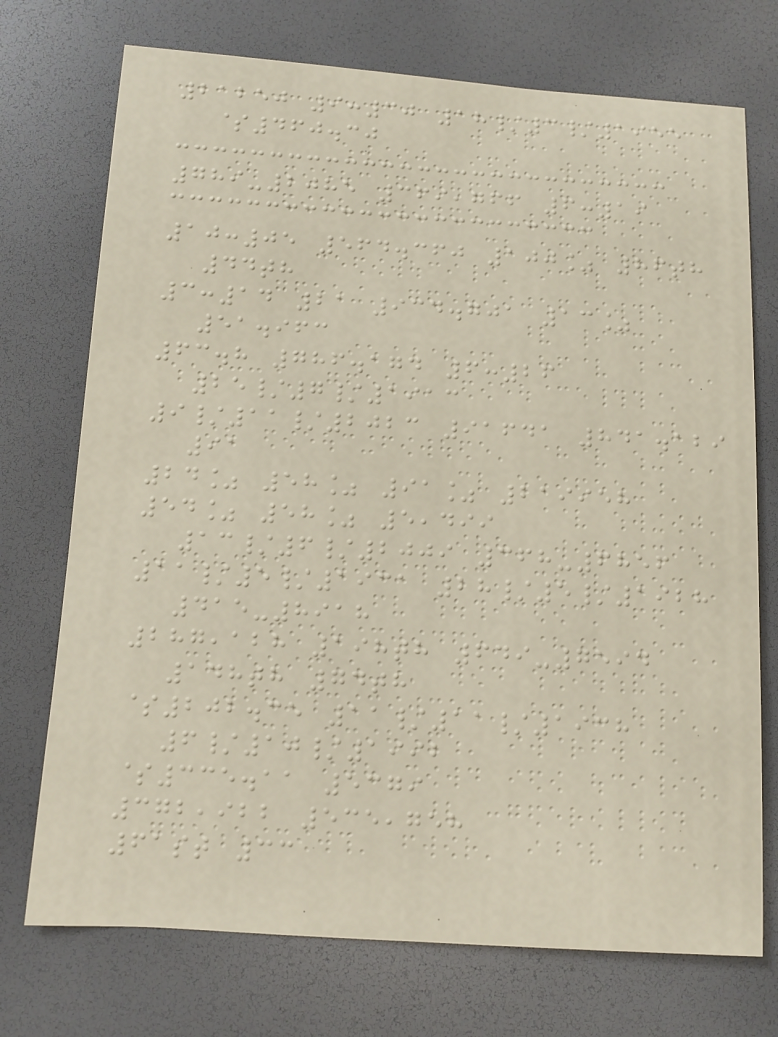21250 9:30 18/3/1955
$460.30
789-2085 369,766 6:19
10:05 564.360 100% 86th
44th
3:14 21 934.701 13%
51.963
63.8 786.174 6:26
25/7/1913
9/11/2023 91641 841.129
91
24% 58% 91% 219958
54% 58% 5,499
13/6/2009 368-6856
11/5/1931 28/5/1928
415-8918
287,128 198th 649-7594
148th 74th
$202.35 11/11/1938
6/10/1992
$335.11 5379
372,922 535,758
61st 33
